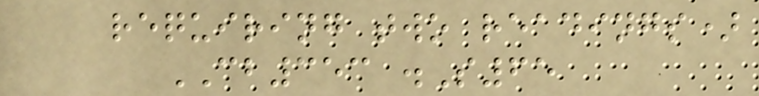requiring two readings)
CB353 .S65
